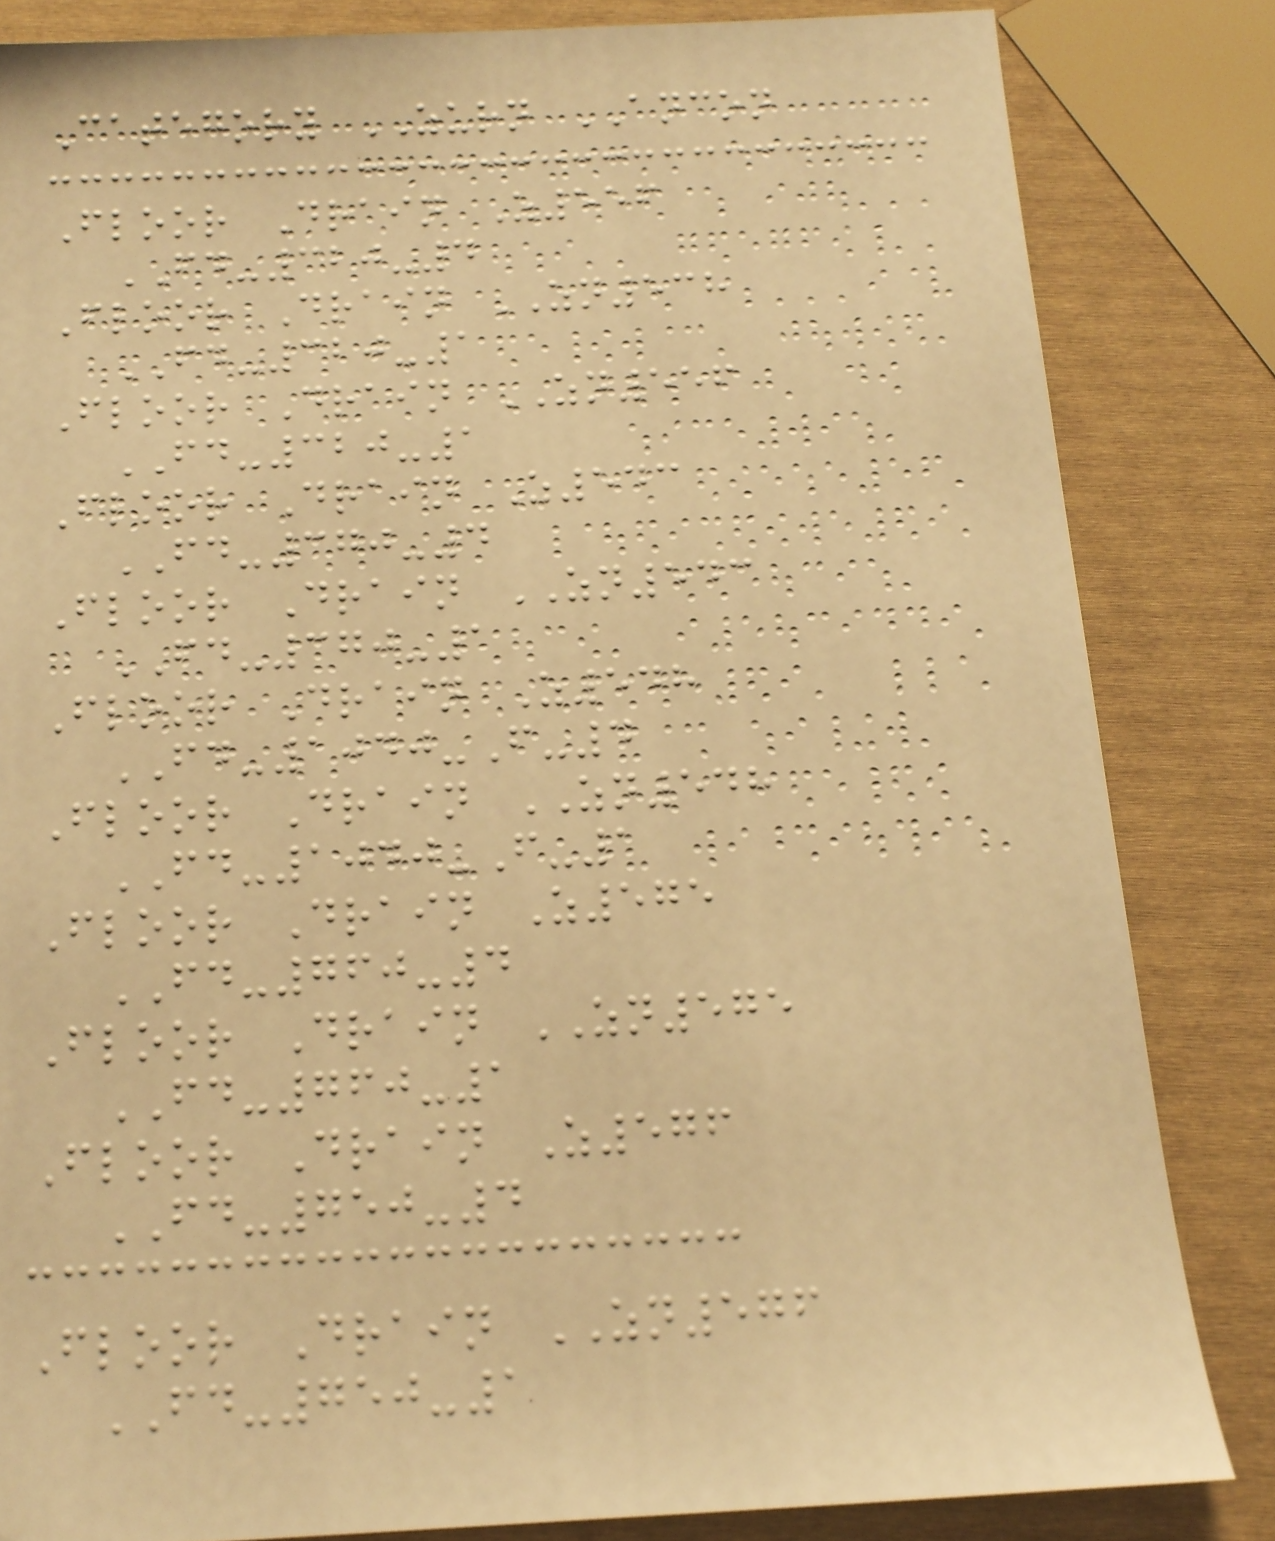Category ZURN ANCON
Floor Drain Z556
FD-320-4
Floor Drain ZN538
FD-320-1
Floor Drain ZN556
FD-320-1
Floor Drain Z543
FD-370-4
Floor Drain ZN543
FD-370-1
Floor Drain Z548
FD-1040-F-4
Floor Drain ZN548
FD-1040-F-1
Floor Drain Z575
FD-760-4
Floor Drain ZN575
FD-760-1
Floor Drain Z576
FD-750-4
Floor Drain ZN576
FD-750-1
